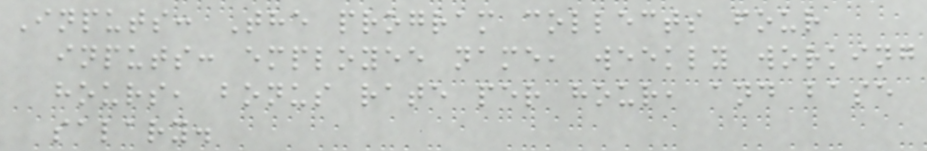Inputs: The program collects four
inputs: employee name, weekly working
hours, bonus rate per hour, and base
salary.
